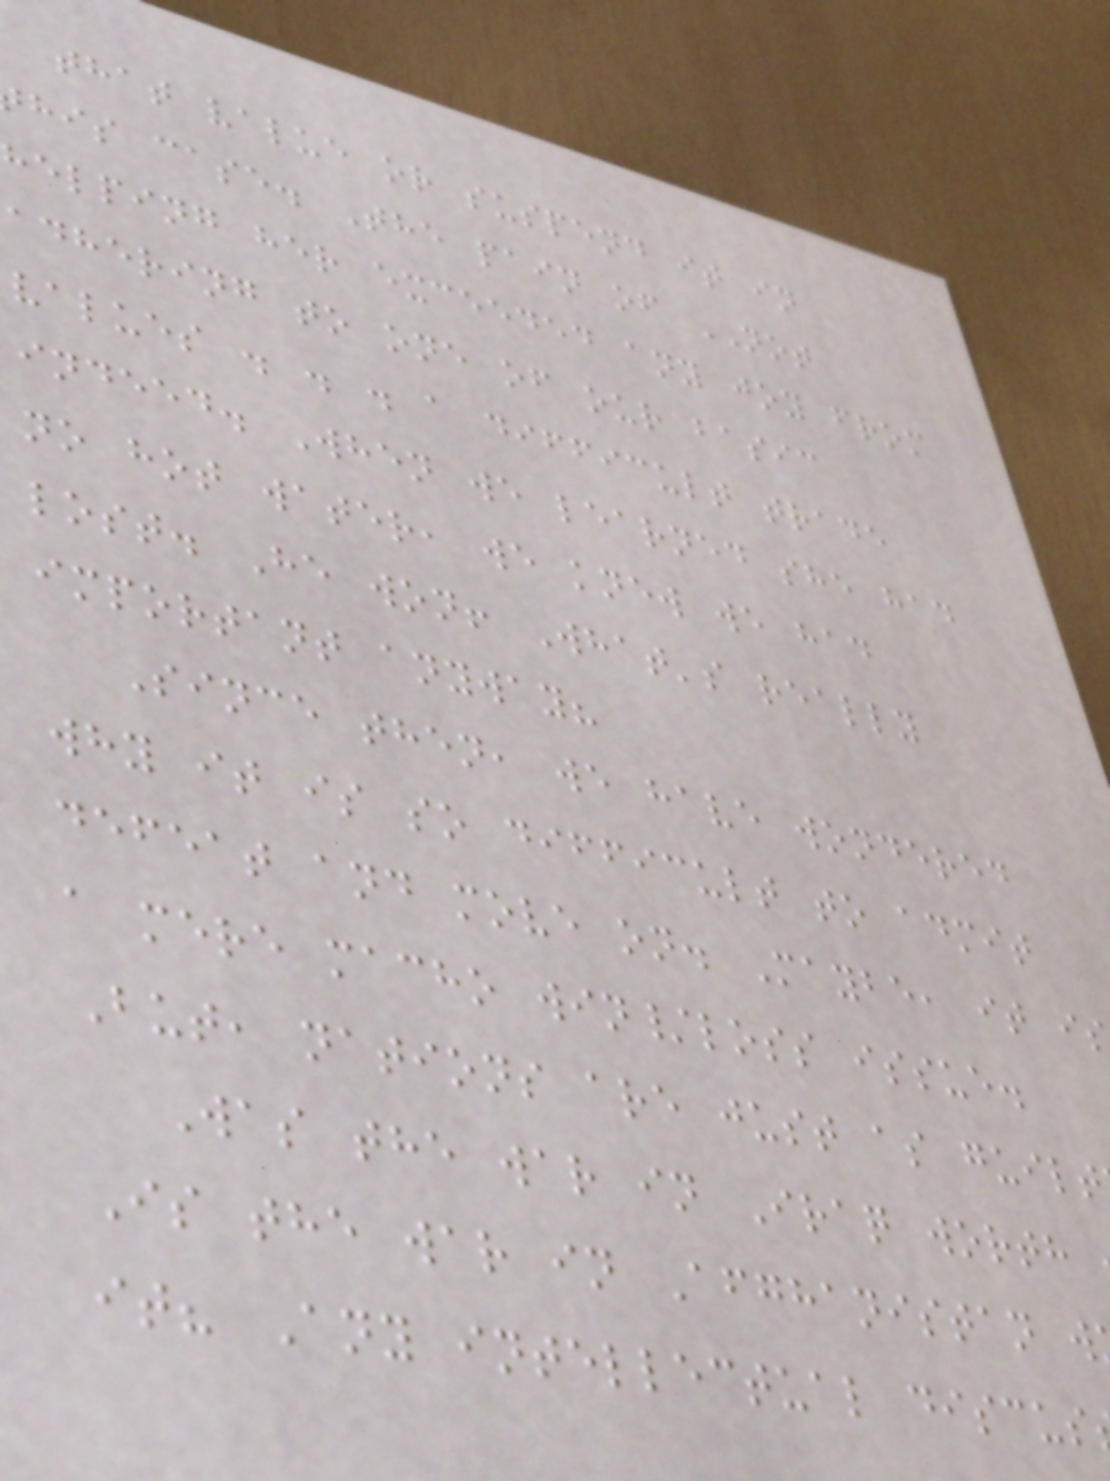that value or suspend it in
his case. The pain of NOT
helping her exceeded any joy from
adhering to one of our basic
values . . . a difficult trade
indeed. When we learned she had
no hot water, we knew we had
lost. He won! What's really
important anyway?
Since then, we have wondered
why it is so difficult to admit
defeat and move on. Maybe, it i
a mere macho win/loss issue.
But, nations are just as guilt
Was the war in Iraq worth
Is the war in Afghanistan w
it? Any intellectual discus
